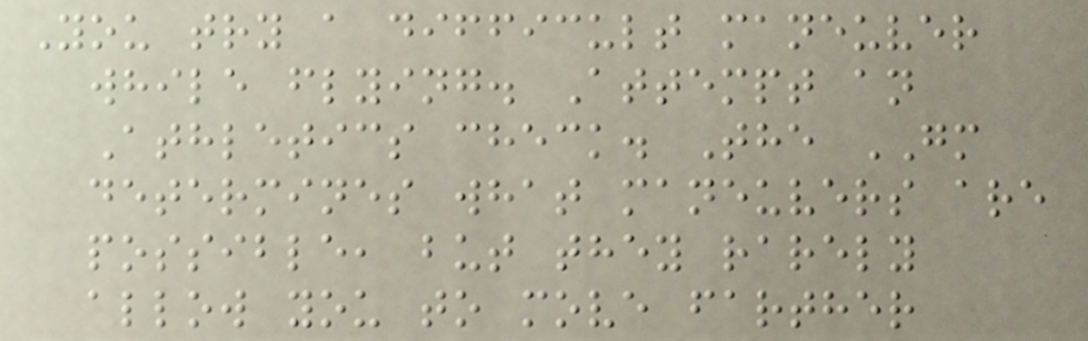You try a difficult maneuver
while flying. Attempt an
Athletics check. The GM
determines what maneuvers are
possible, but they rarely
allow you to move farther
